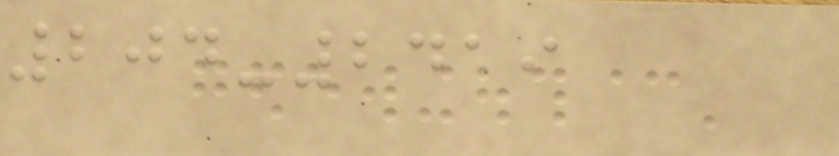204-2419
